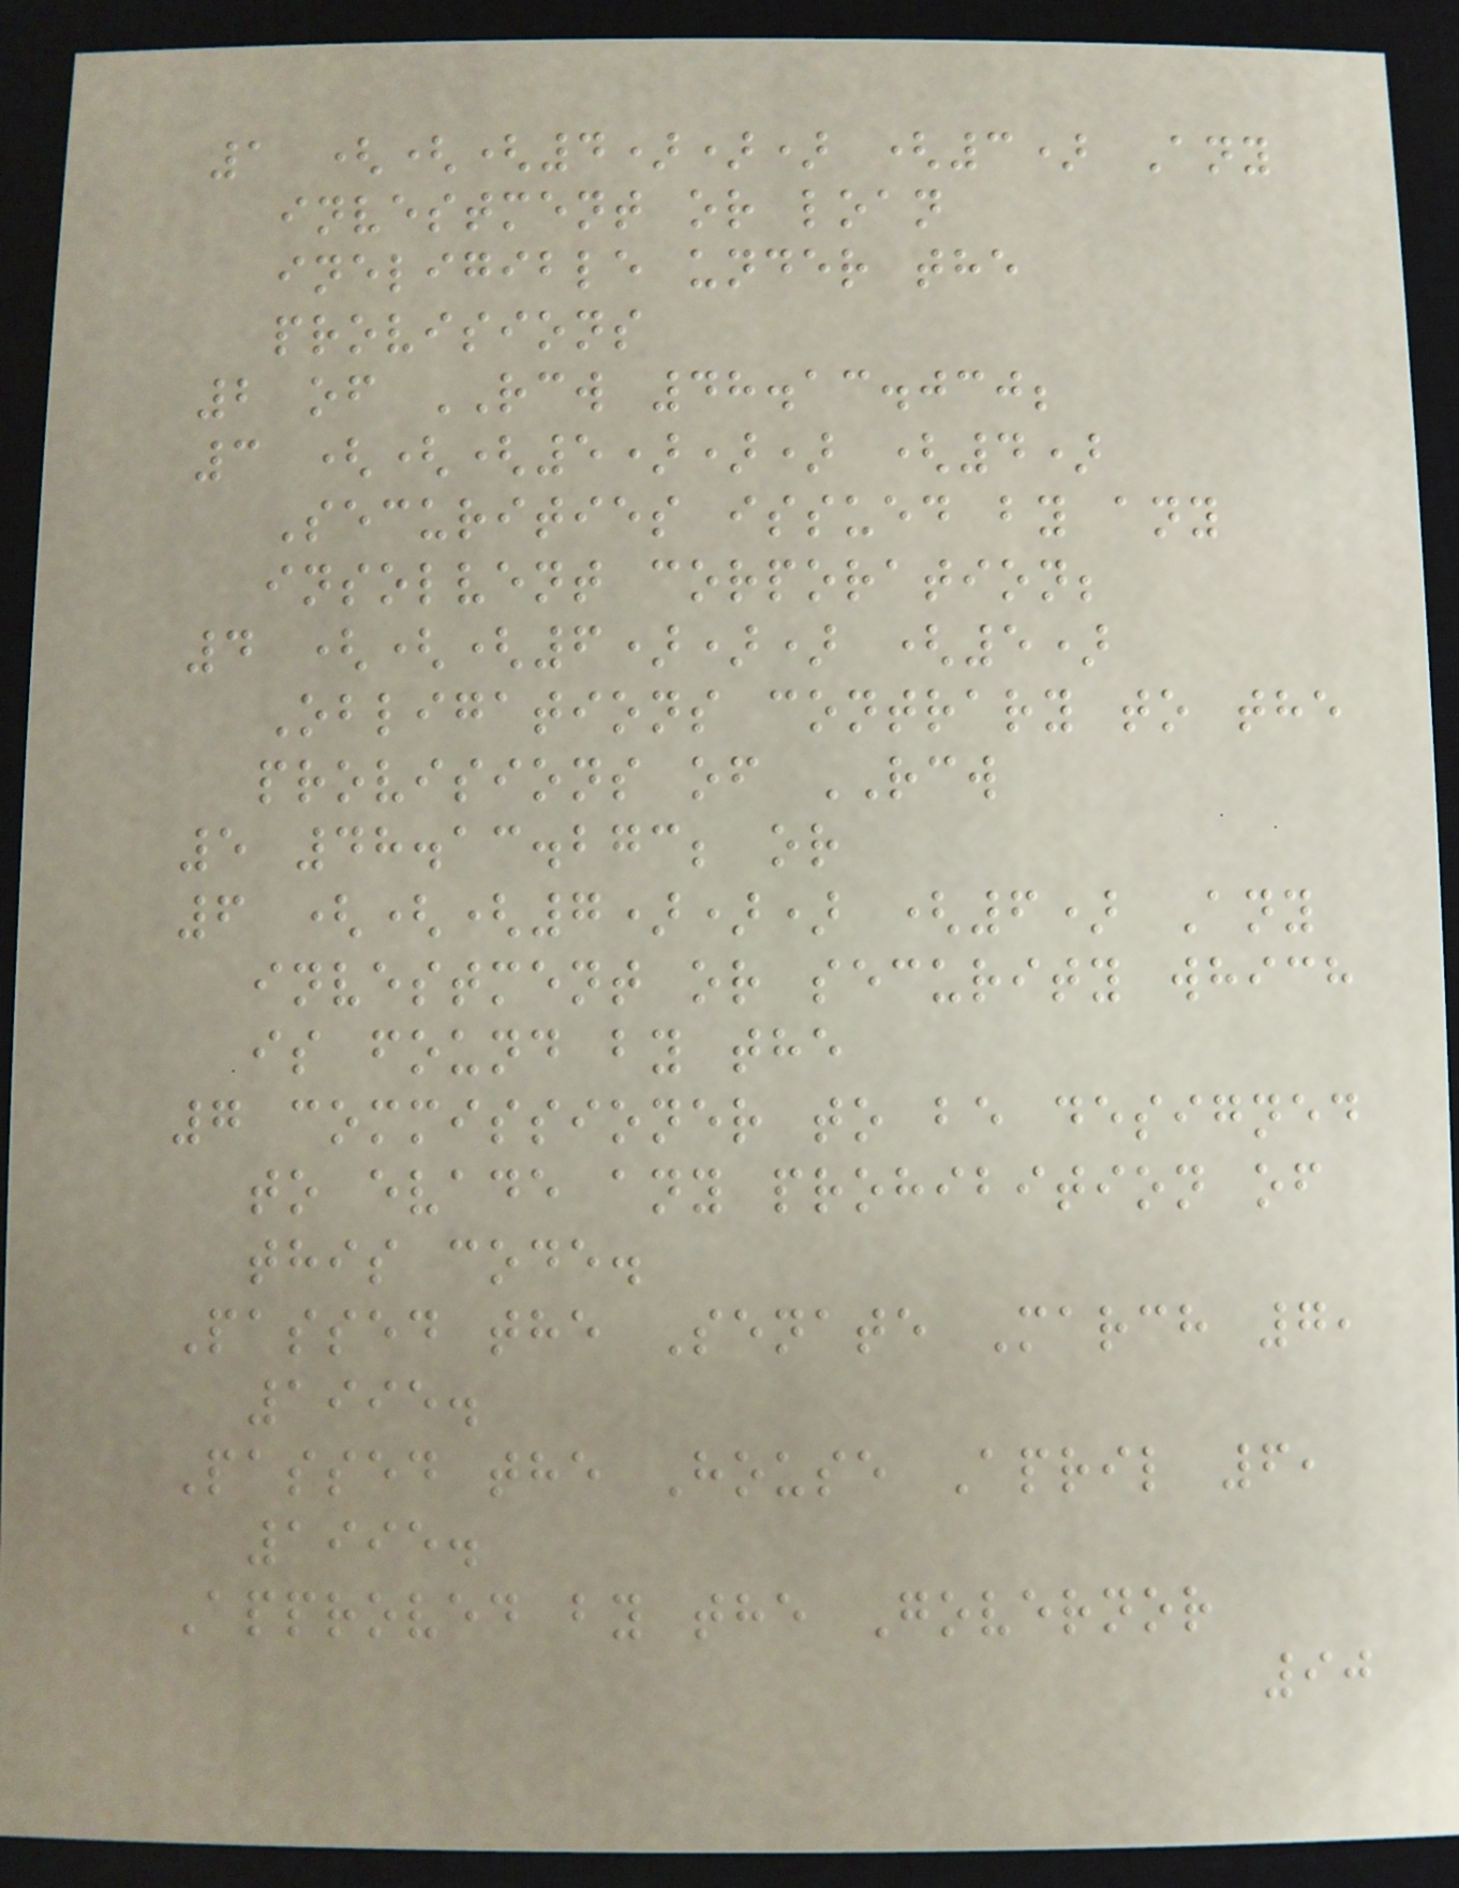1 (((4))) (3) Any
investment or loan
ineligible under the
provisions
2 of RCW 48.13.030;
3 (((5))) (4)
Securities issued by any
insolvent corporation;
4 (((6))) (5)
Obligations contrary to the
provisions of RCW
5 48.13.273; or
6 (((7))) (6) Any
investment or security which
is found by the
7 commissioner to be designed
to evade any prohibition of
this code.
Passed the Senate March 7,
1995.
Passed the House April 6,
1995.
Approved by the Governor
90
